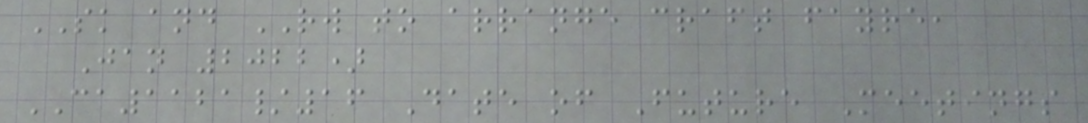SK and RW to arrange craft fayre,
Jan 2022)
CA1121/16 Date of Future Meetings
